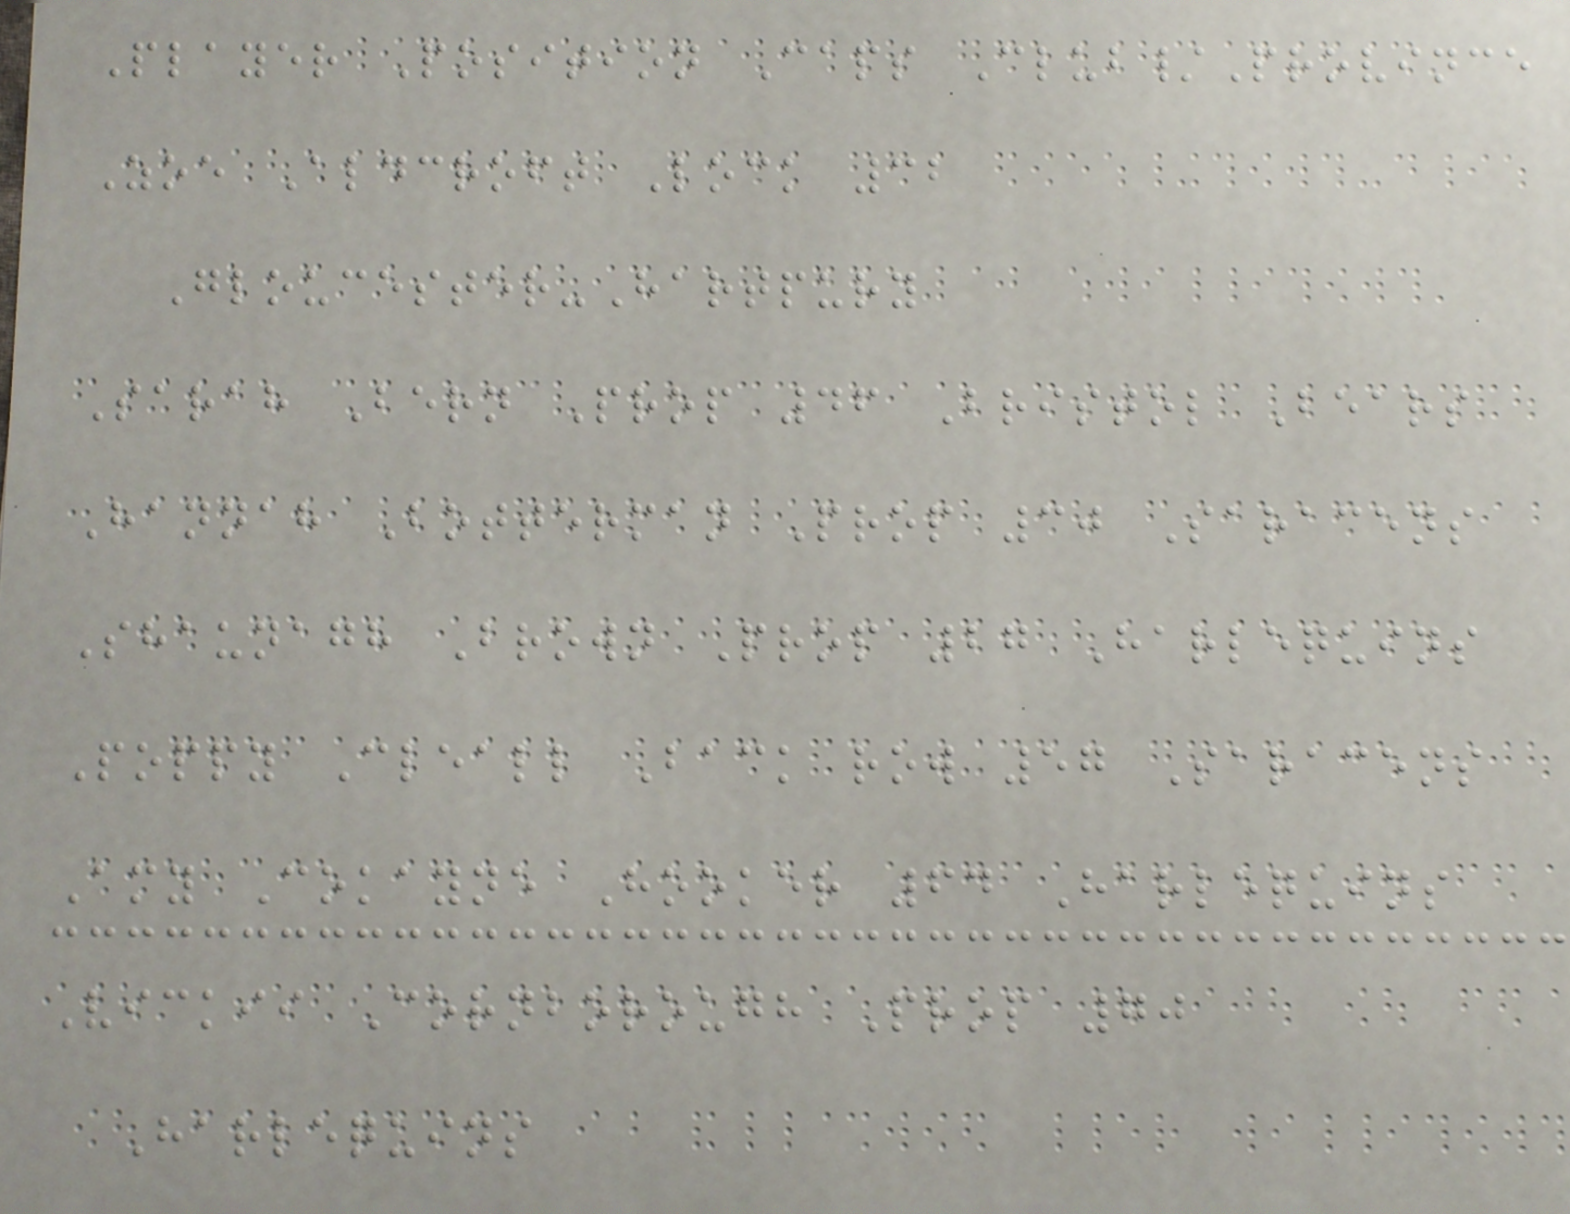Player Position Caps Club/Province
Zoe Aldcroft Lock 32
Gloucester-Hartpury
Sarah Bern Prop 46 Bristol Bears
Hannah Botterman Prop 30 Saracens
Shaunagh Brown Prop 27 Harlequins
Poppy Cleall Back row 57 Saracens
Amy Cokayne Hooker 64 Harlequins
Vickii Cornborough Prop 70
Harlequins
